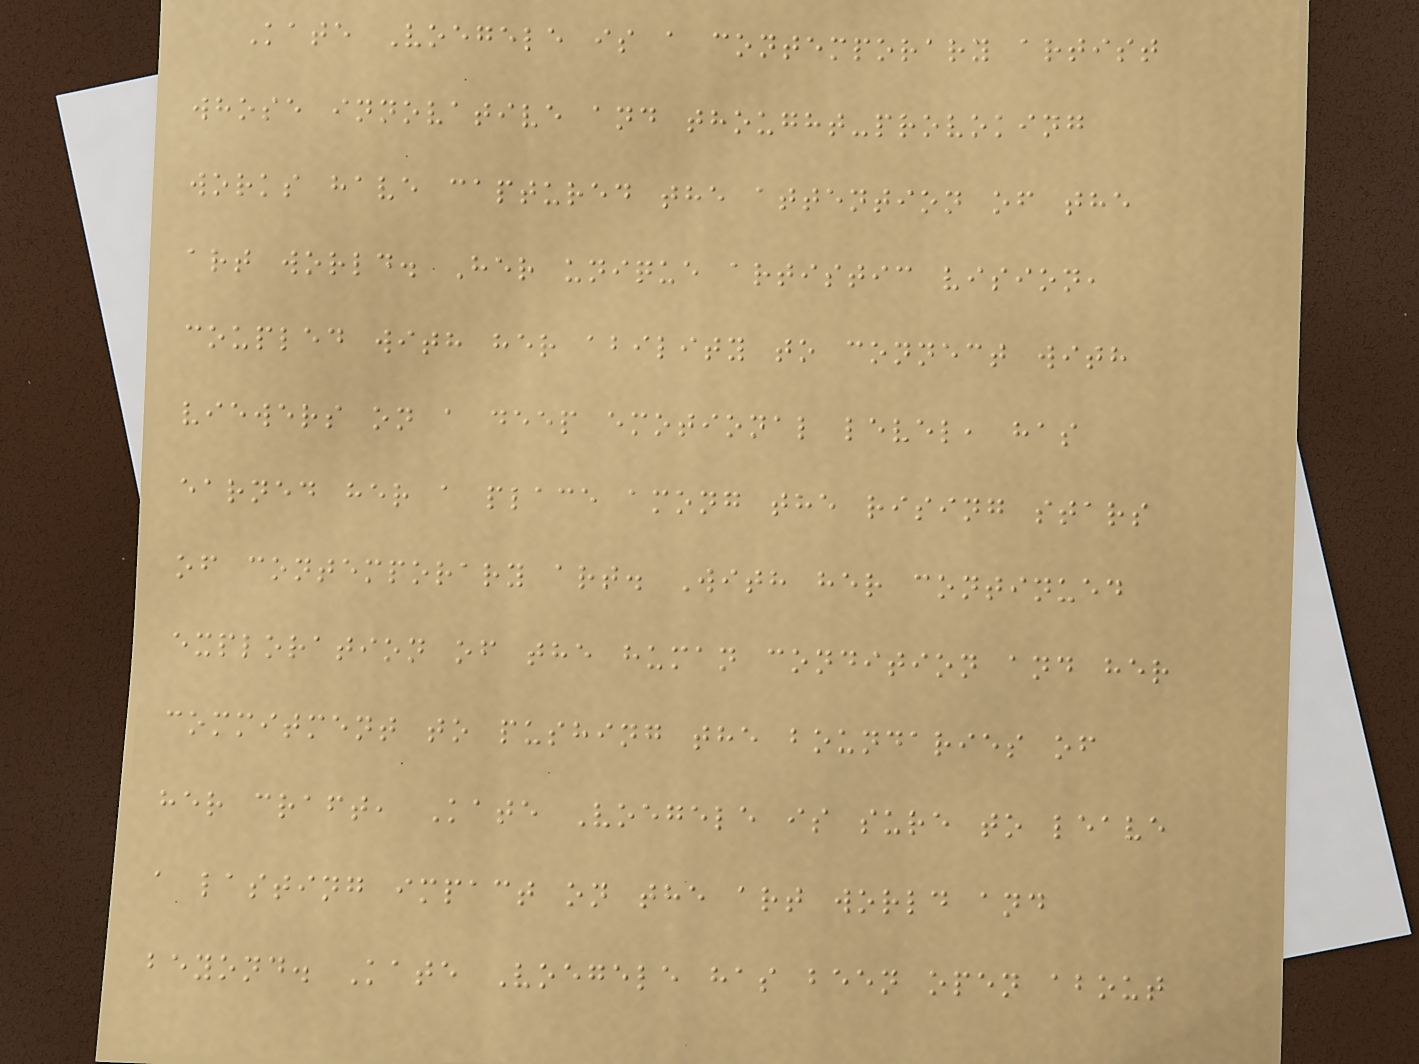Kate Voegele is a contemporary artist
whose innovative and thought-provoking
works have captured the attention of the
art world. Her unique artistic vision,
coupled with her ability to connect with
viewers on a deep emotional level, has
earned her a place among the rising stars
of contemporary art. With her continued
exploration of the human condition and her
commitment to pushing the boundaries of
her craft, Kate Voegele is sure to leave
a lasting impact on the art world and
beyond. Kate Voegele has been open about
